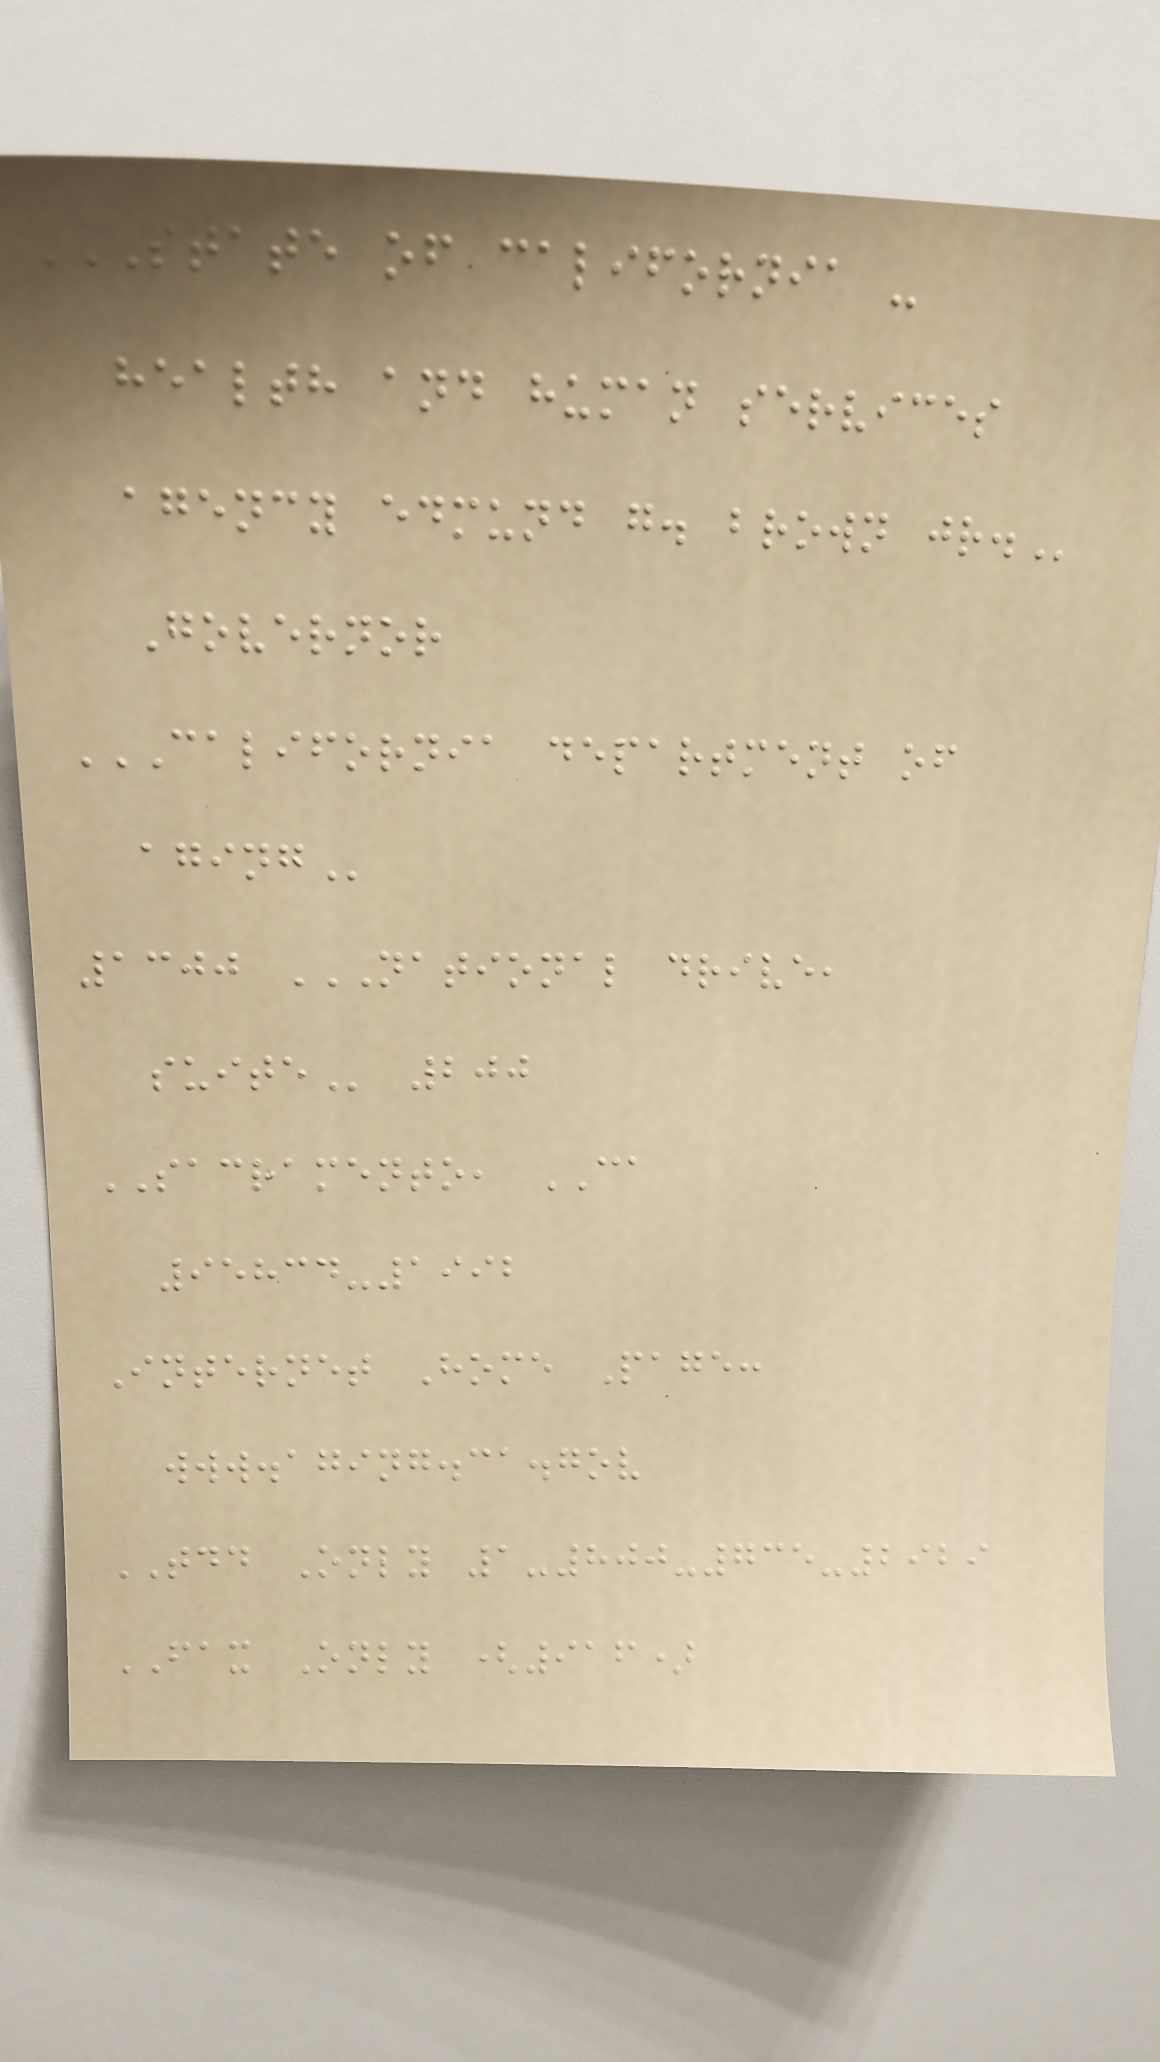STATE OF CALIFORNIA -
HEALTH AND HUMAN SERVICES
AGENCY EDMUND G. BROWN JR.
Governor
CALIFORNIA DEPARTMENT OF
AGING
1300 NATIONAL DRIVE,
SUITE 200
SACRAMENTO, CA
95834-1992
Internet Home Page:
www.aging.ca.gov
TDD Only 1-800-735-2929
FAX Only (916)
